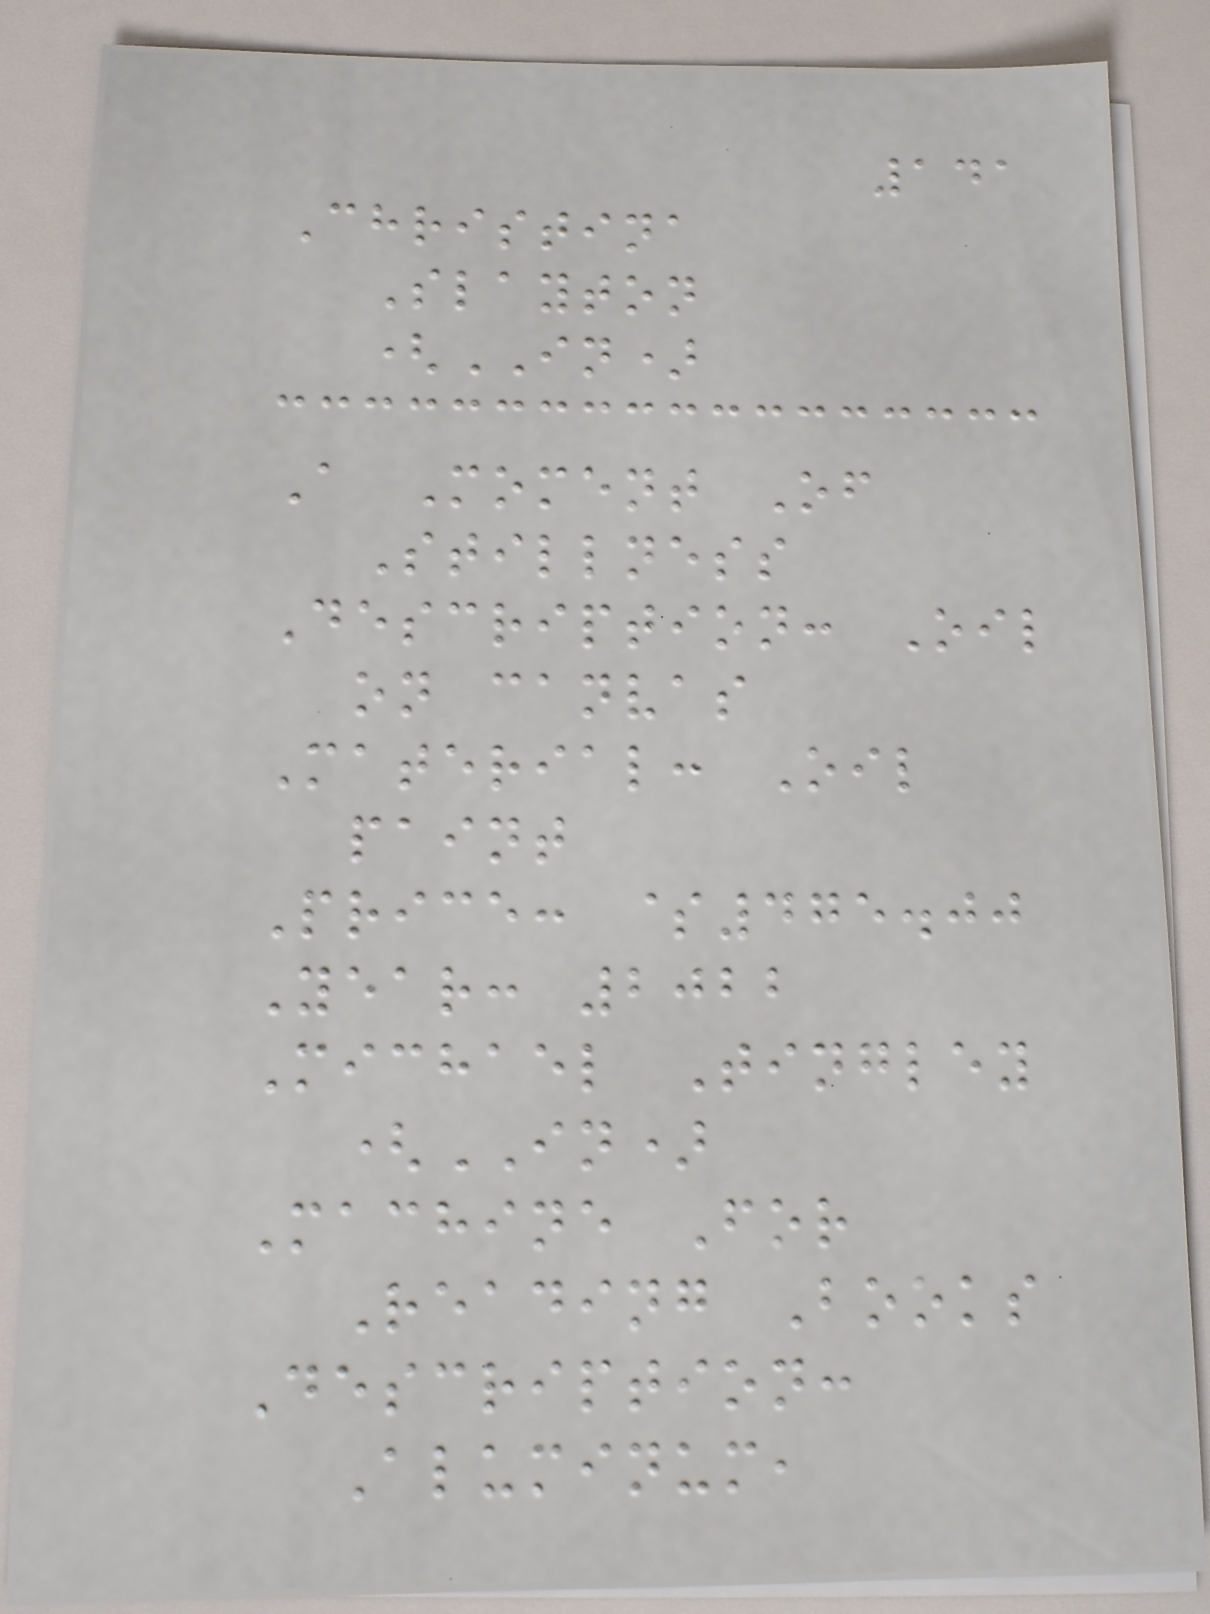141
Christina
Slayton
(IN)
A Moment Of
Stillness
Description: Oil
on canvas
Material: Oil
paint
Price: $475.00
Year: 2022
Michael Tingley
(IN)
Machine For
Reading Books
Description:
Aluminum,
